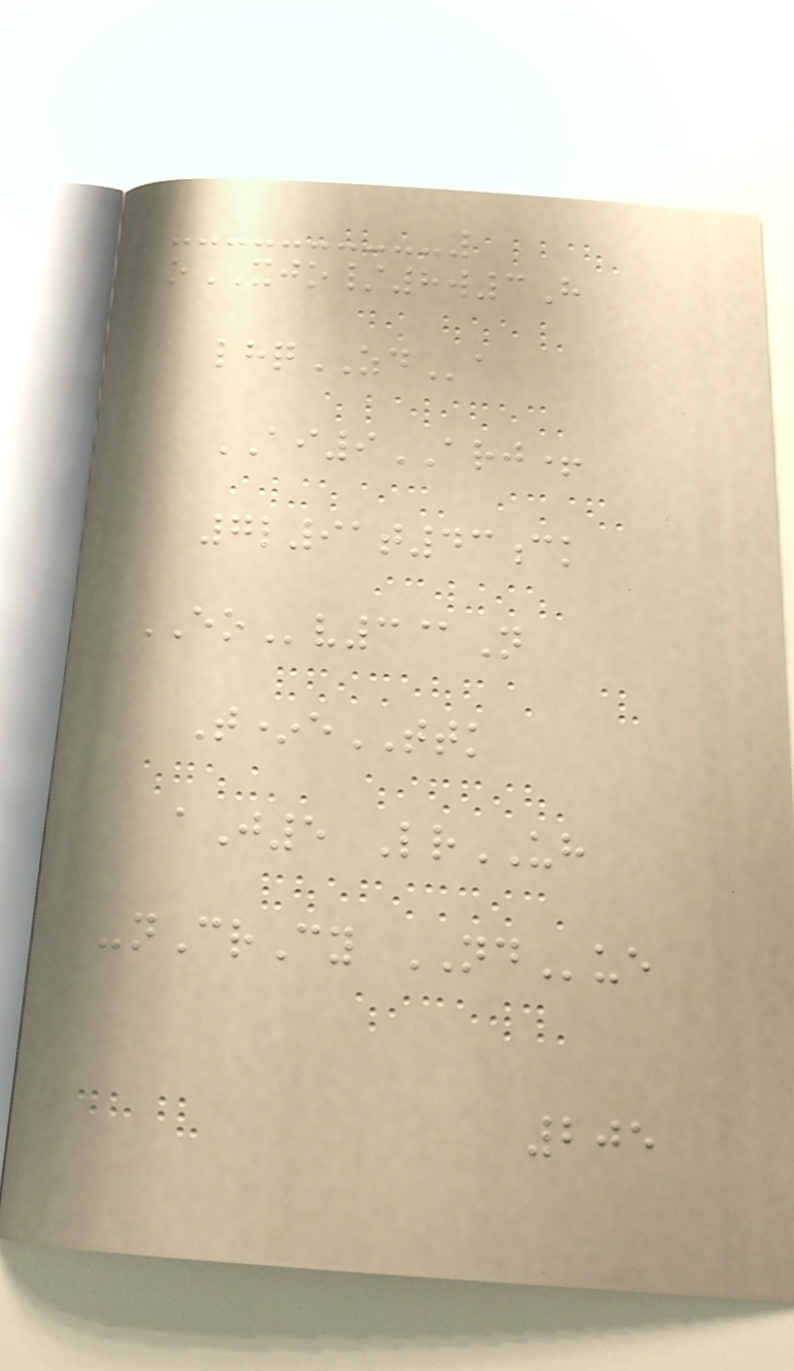oXJO/8w3H
lhqZDa
AI9ARJ+
7l91t43ck
EOv3@N
T*eTTK
aJ5 LrUH
-nCrCy NDue
205
